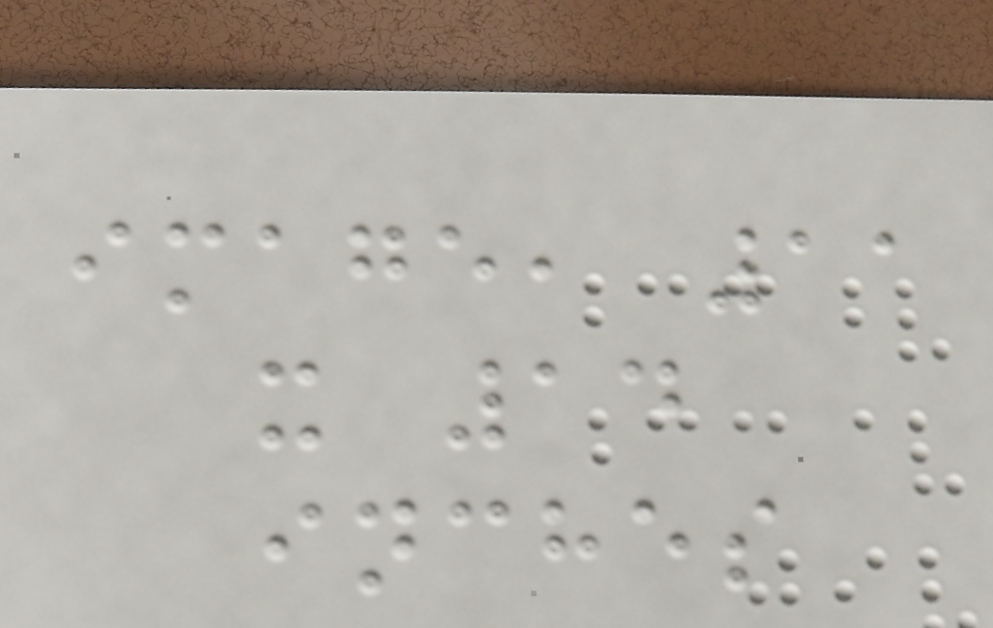image, 11
x 14
inches
